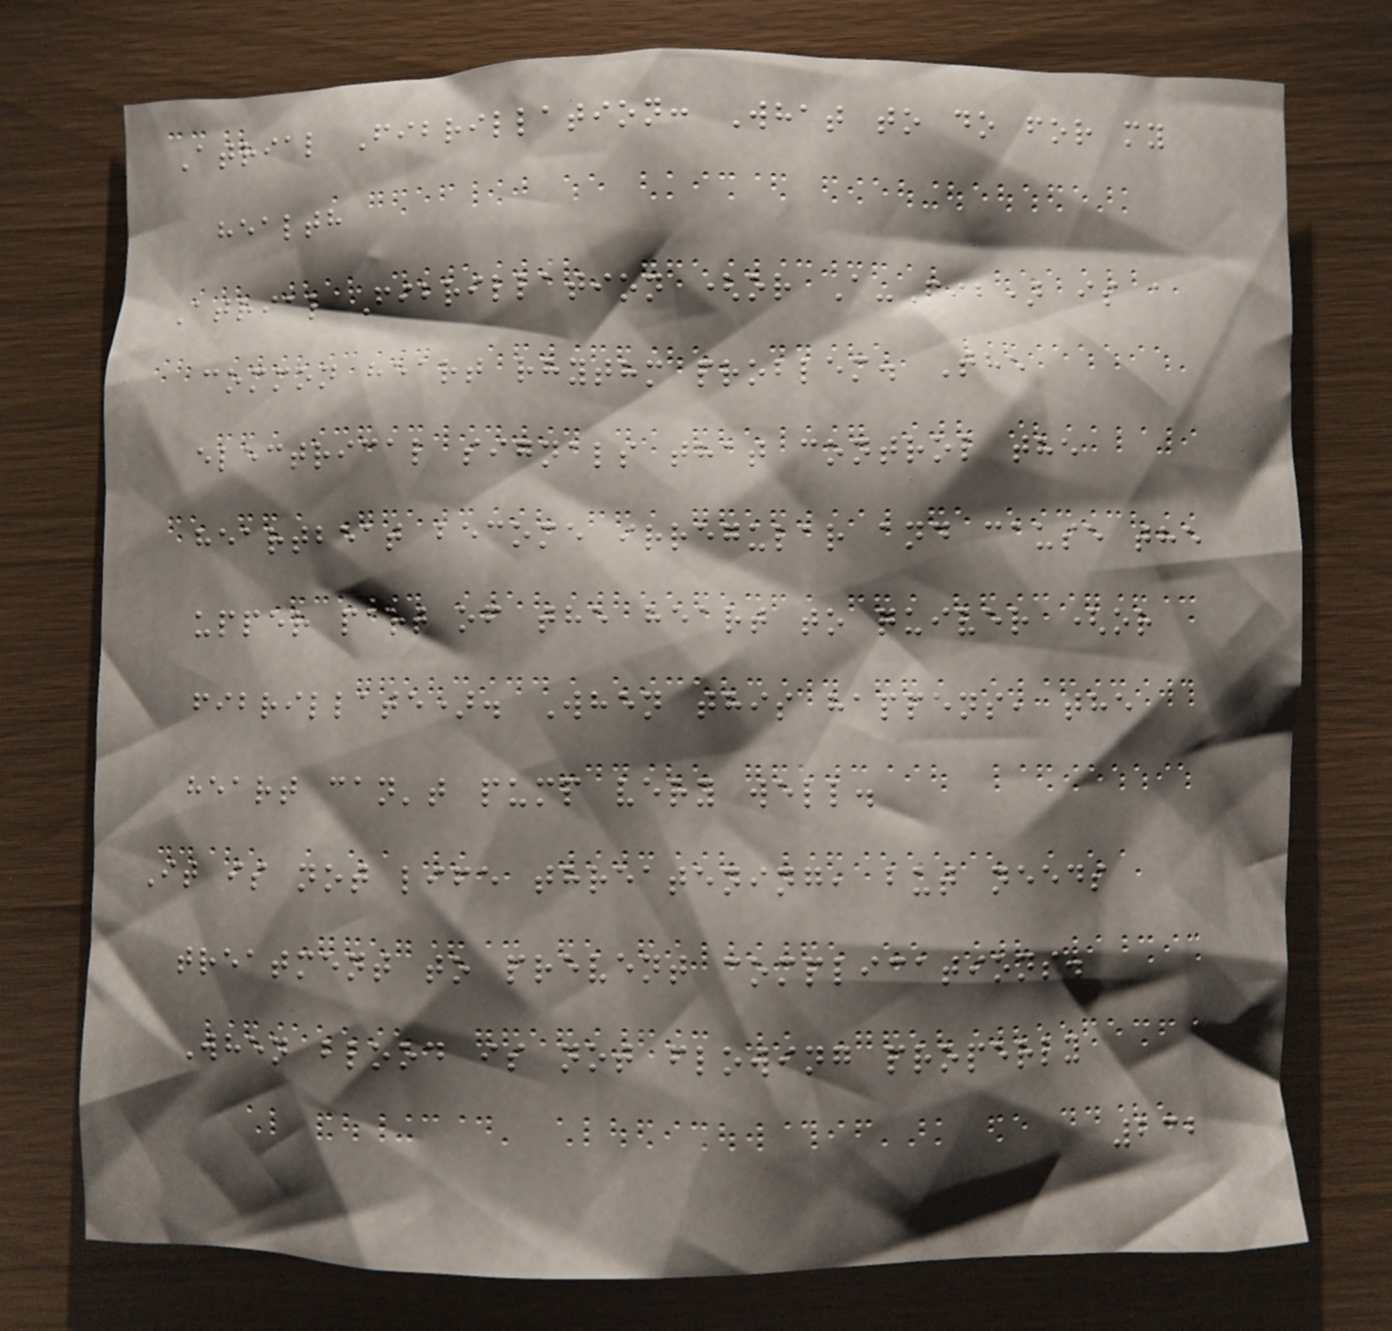Atrial Fibrillation: What to do for my
health
Atrial Fibrillation (or A-Fib) is a
common heart rhythm problem. The
electrical signals that control the
heartbeat become irregular and cause the
upper part of the heart to quiver (or
fibrillate). When this happens, the
heart can't pump very well.
It is not life threatening, but needs
treatment to prevent complications.
When blood is not flowing properly
232
